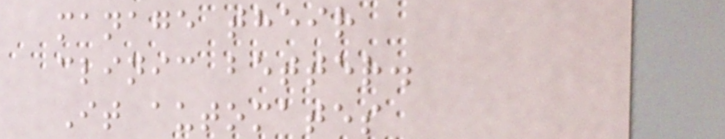manage their
clinic better.
It automates
